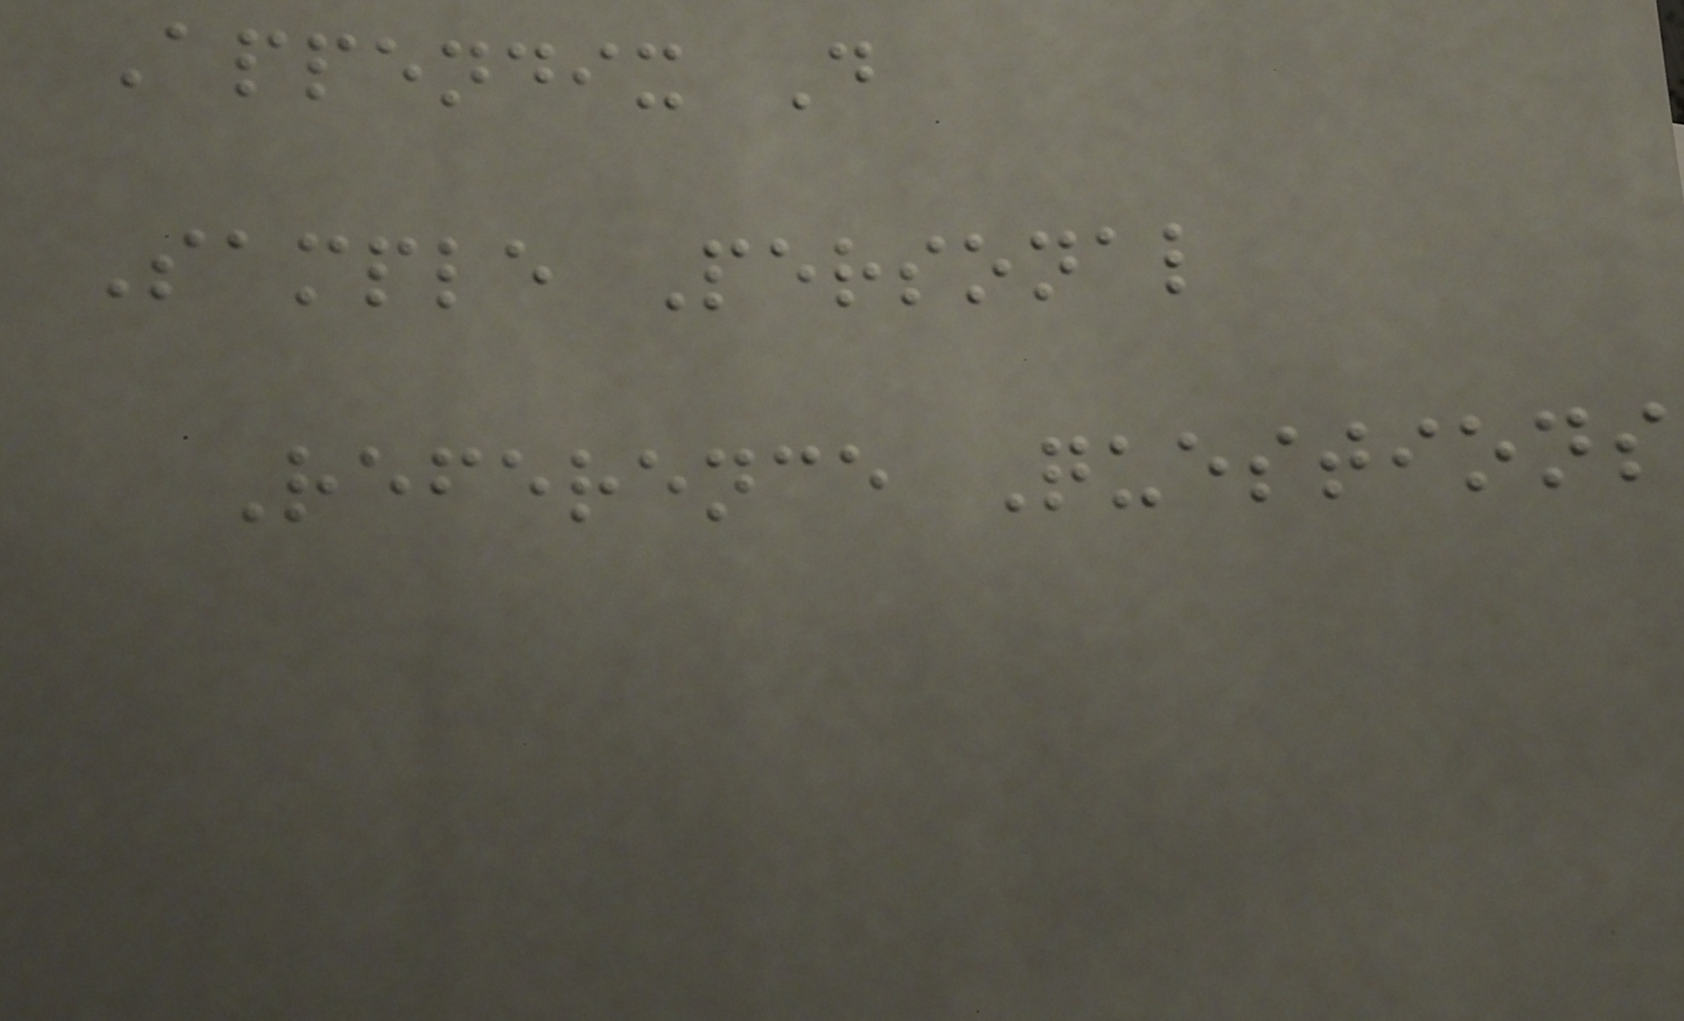Appendix D
Sample Personal
Reference Questions
